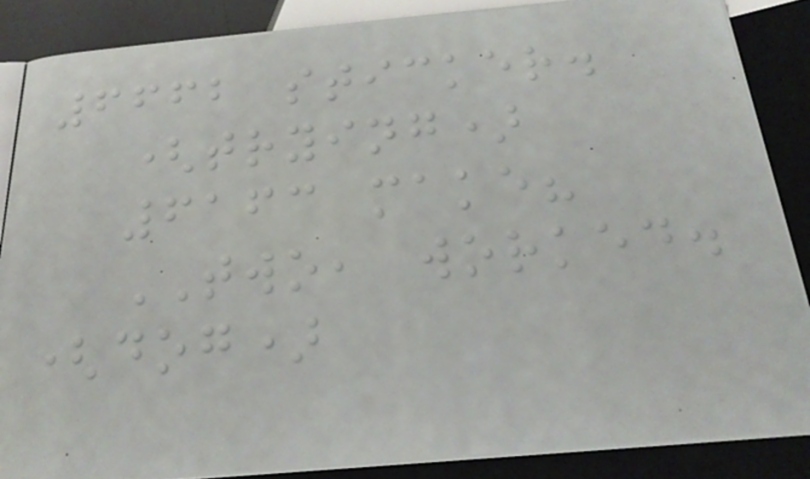6662 sticker.
(trying)
6163 make?
TWO, worked.
(dog)
